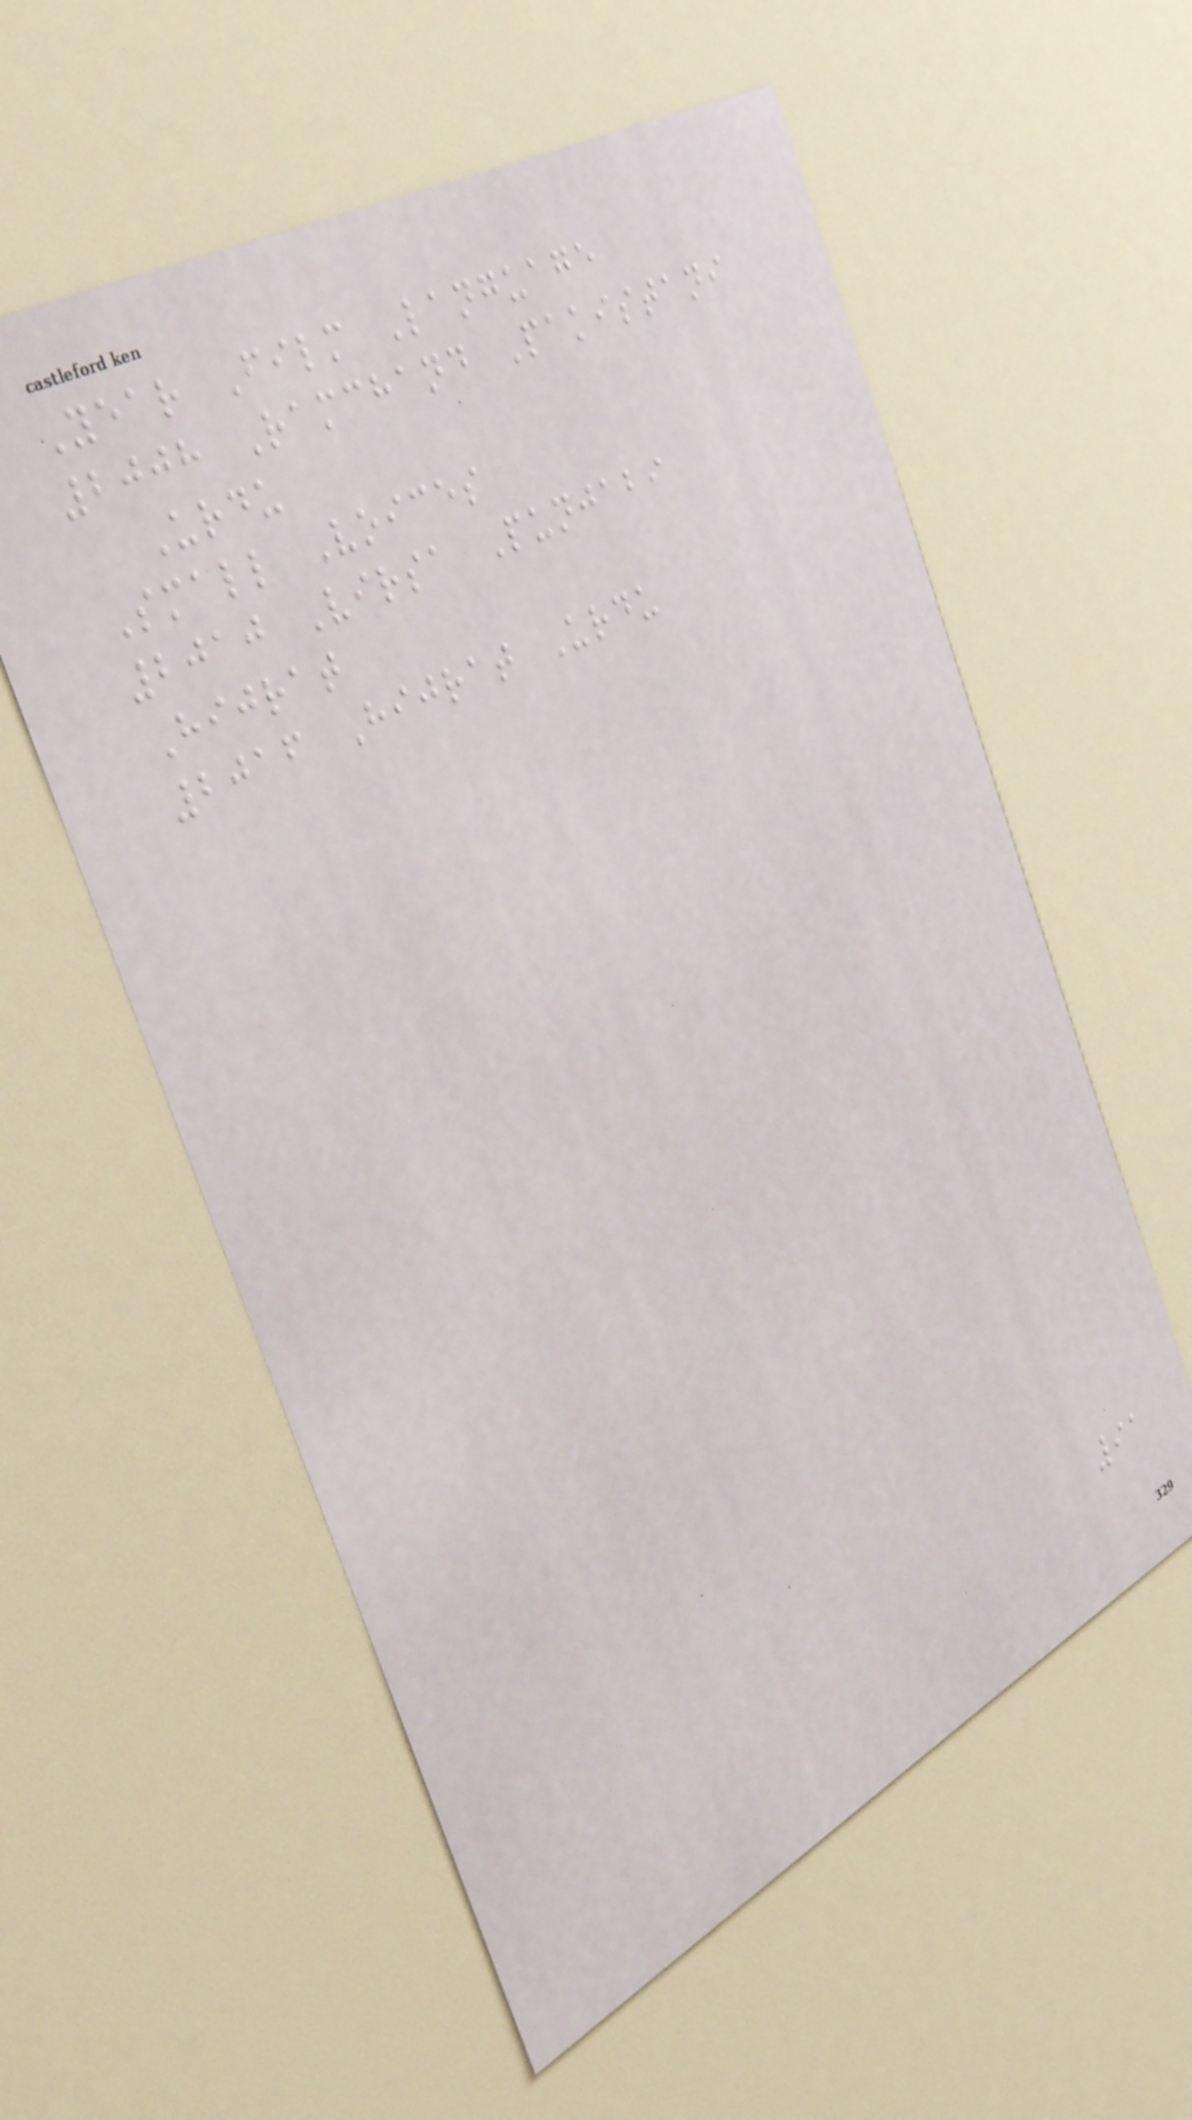Year Film Language
2008 Ramchand Pakistani
Urdu
Small Voices
2010 Virsa Punjabi
Hijrat
2016 Hijrat Urdu
91
